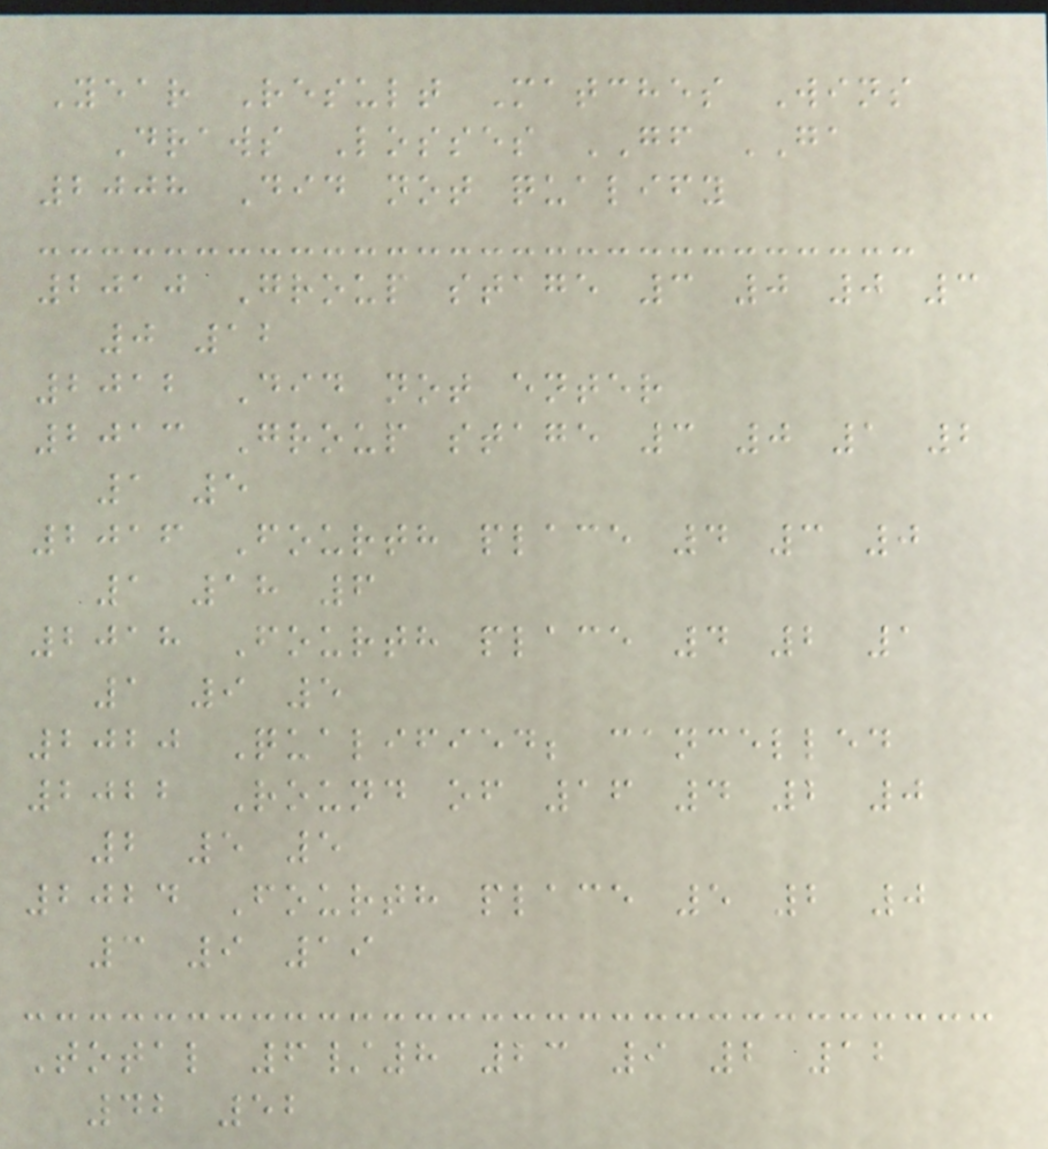Year Result Matches Wins
Draws Losses GF GA
2008 Did not qualify
2010 Group stage 3 0 0 3
0 12
2012 Did not enter
2013 Group stage 3 0 1 2
1 5
2016 Fourth place 4 3 0
1 18 6
2018 Fourth place 4 2 1
1 9 5
2020 Qualified; cancelled
2022 Round of 16 4 2 0
2 5 5
2024 Fourth place 5 2 0
3 9 19
Total 6/8 23 9 2 12
42 52
